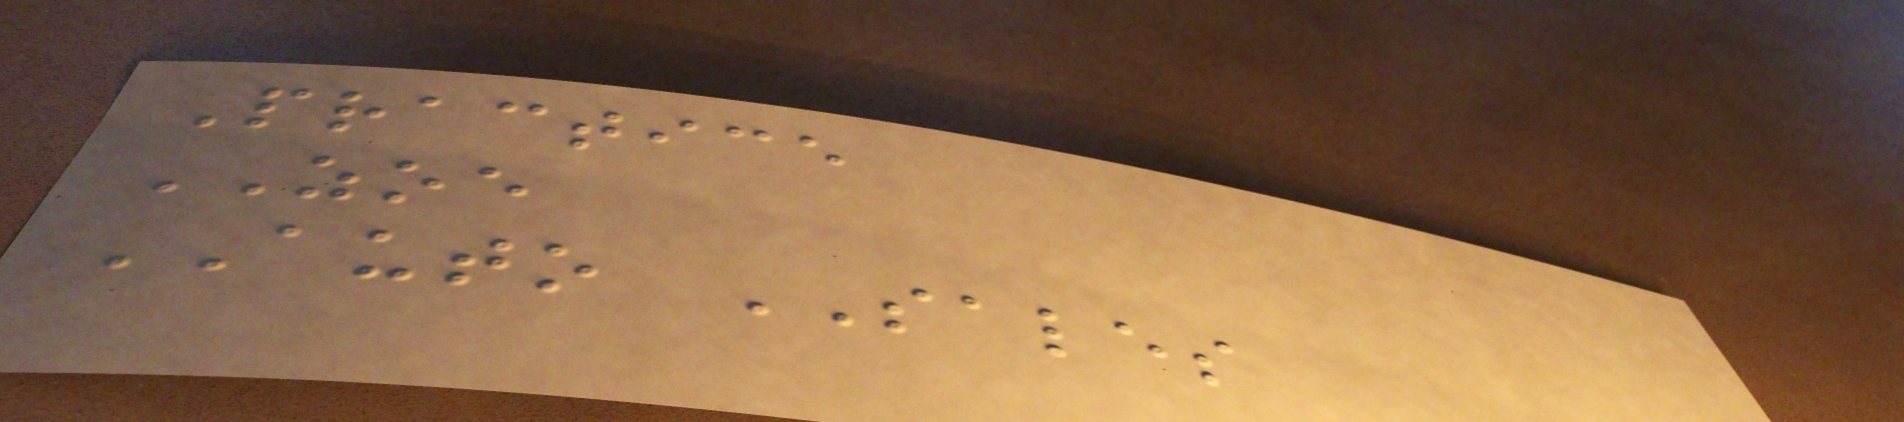Practice
ZOE
AUTO SALES
